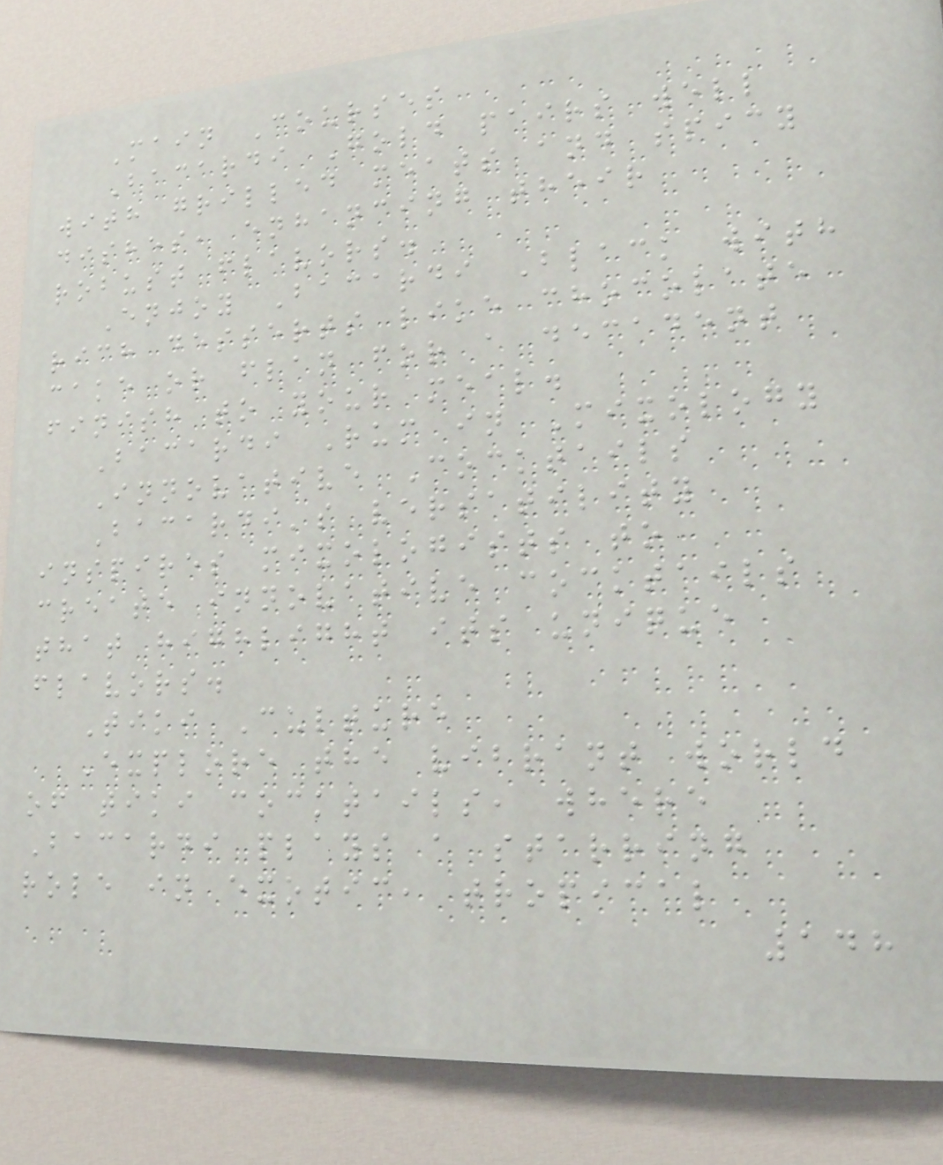Main Courses
Bacardi Gold pairs well
with grilled meats and spicy
dishes, enhancing their
robust flavors.
Enjoy Bacardi Black with
rich desserts like chocolate
cake or flan for a decadent
finish to your meal.
Bacardi Rum in Mixology
Innovative Cocktails
Bacardi's versatility
inspires mixologists to
create innovative cocktails
that highlight its unique
flavors.
Tiki Culture
Explore the vibrant world
of tiki cocktails, where
Bacardi plays a starring
role in exotic, tropical
148
